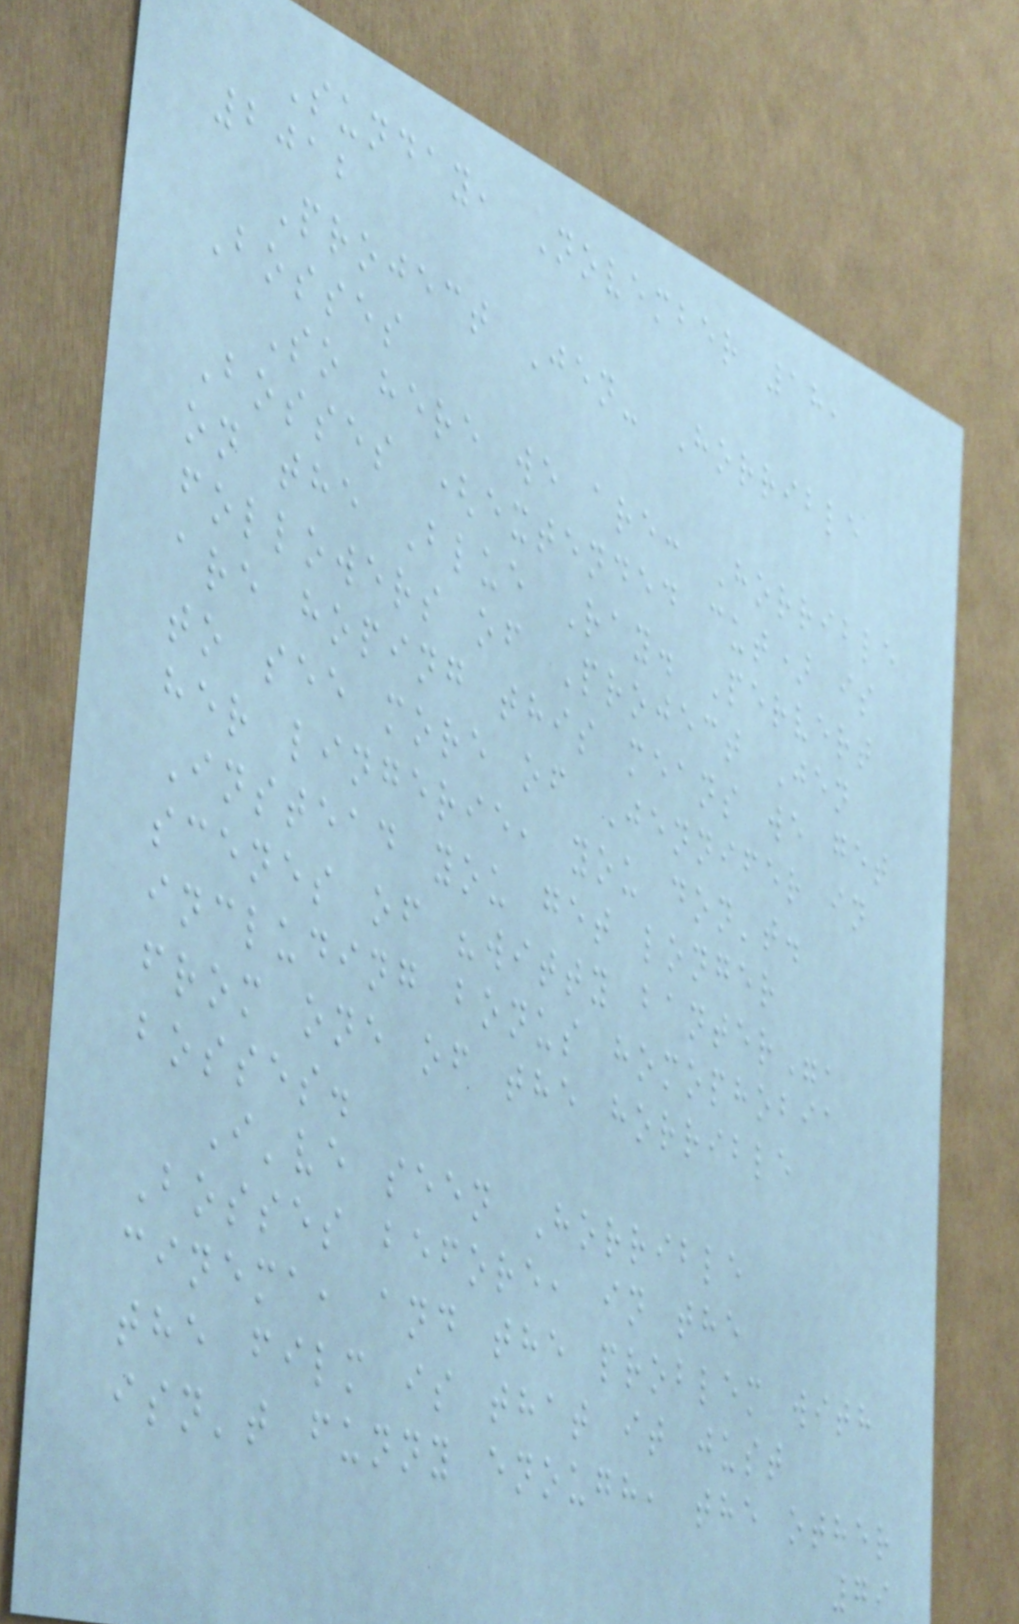Sunday, November 18,
2012
Project Jen- Horrible
Bosses
So here we are: Horrible
Bosses (extended cut) is
on the Blue Ray. Pervert
followers of Project Jen
are hoping this means we get
to see more of Jennifer in
her lingerie, you don't.
Instead you get longer
scenes of "witty banter",
including bonus homophobia
from one of the horrible
bosses.
I've seen Horrible
Bosses before, in the
cinema, and the problem with
the film is that it just
isn't funny enough, the other
79
